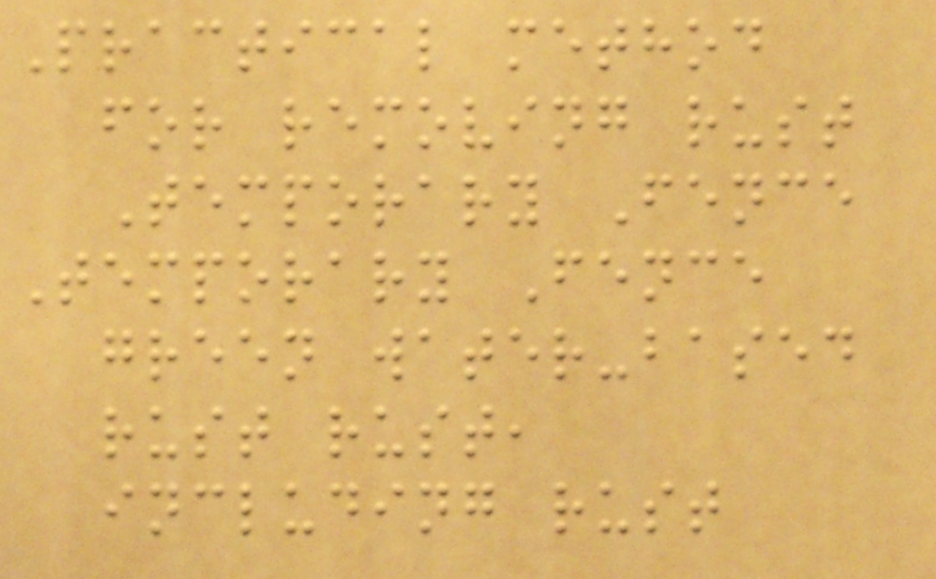Practical method
for removing rust
Temporary Fence
Temporary Fence
green water-based
rust rust,
including rust
